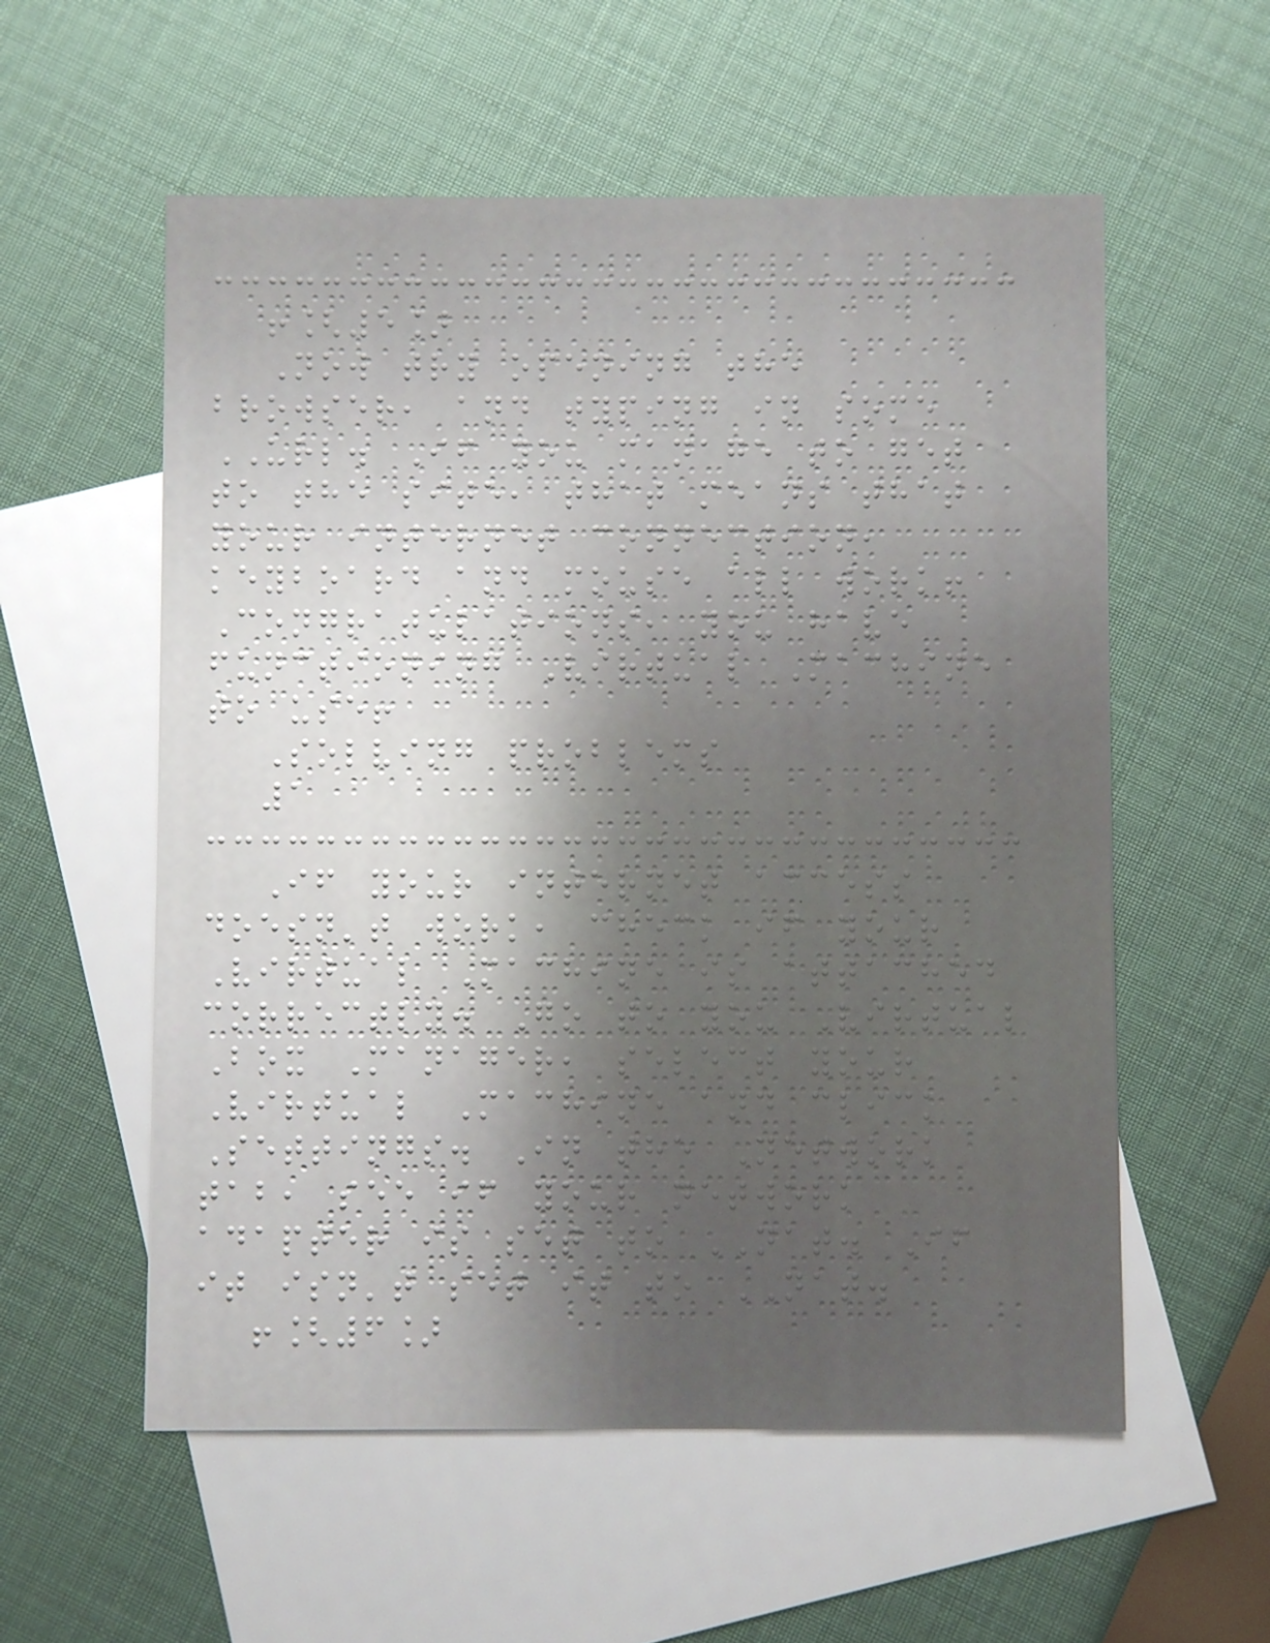![5]
Now try opening the
browser, and typing in some
URL. If you manage to get
to the site, that means that
your internet connection,
keyboard and mouse all work!
Congratulations, you have
functioning Virtual Machine
to use!
Solving problems
1
If your internet access
doesn't work, check if your
Virtual Machine is attached
correctly. Go to you Virtual
Box Manager, select your
Virtual Machine and click
Settings. In the Network
tab, see if your network
adapter is set to NAT. If
it isn't set it to NAT.
![6]
